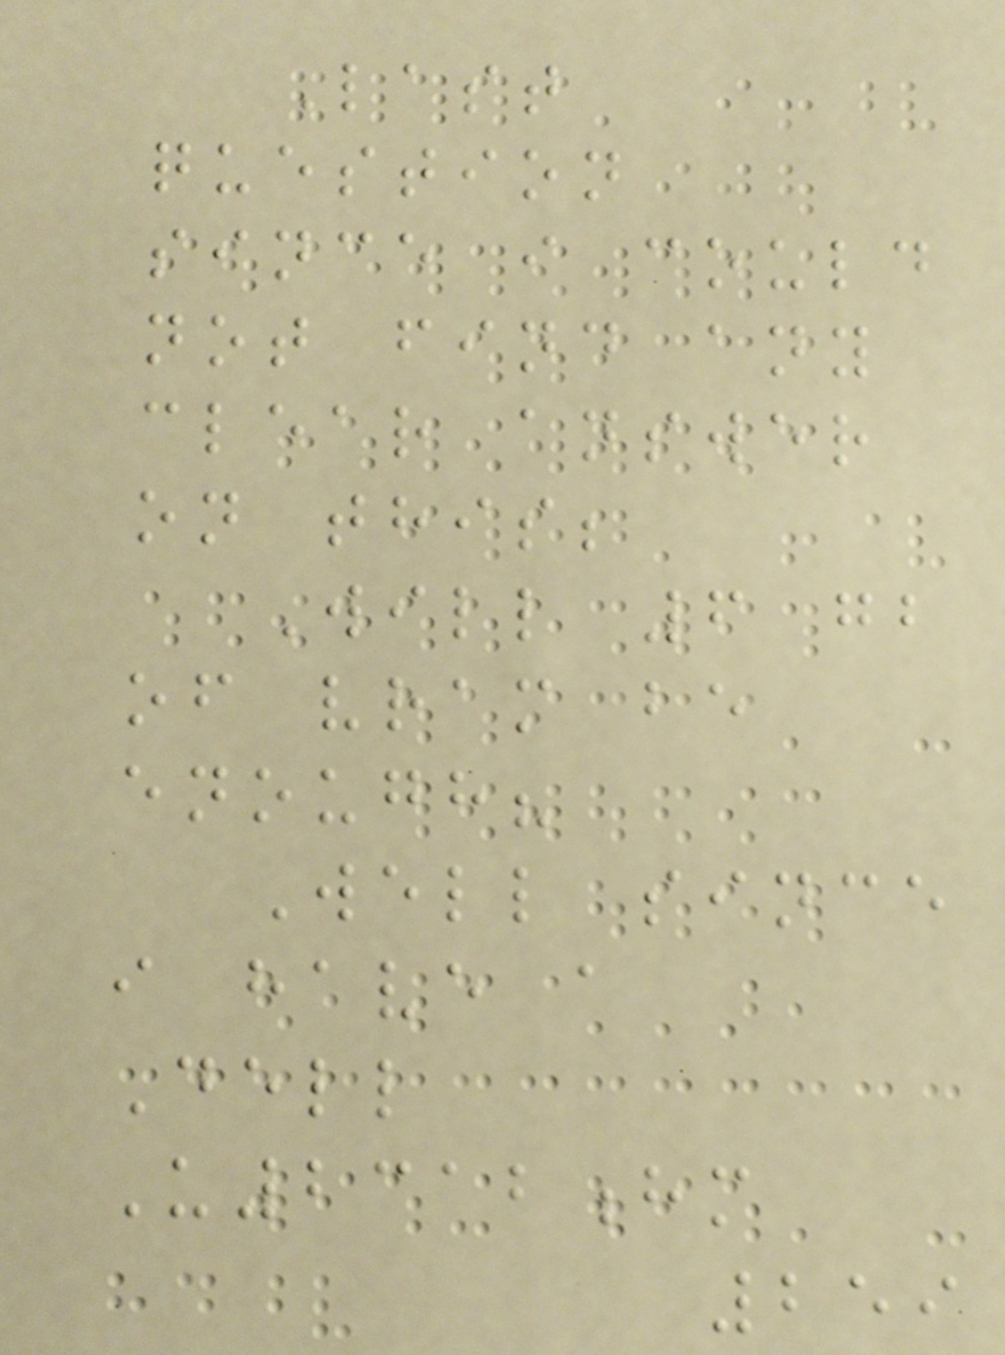Last
question
since i could
not find any
clear answer
on this;
Will 6 gb
of vram be
enough?
Well since
i have a
Dell
U2312hm
259
